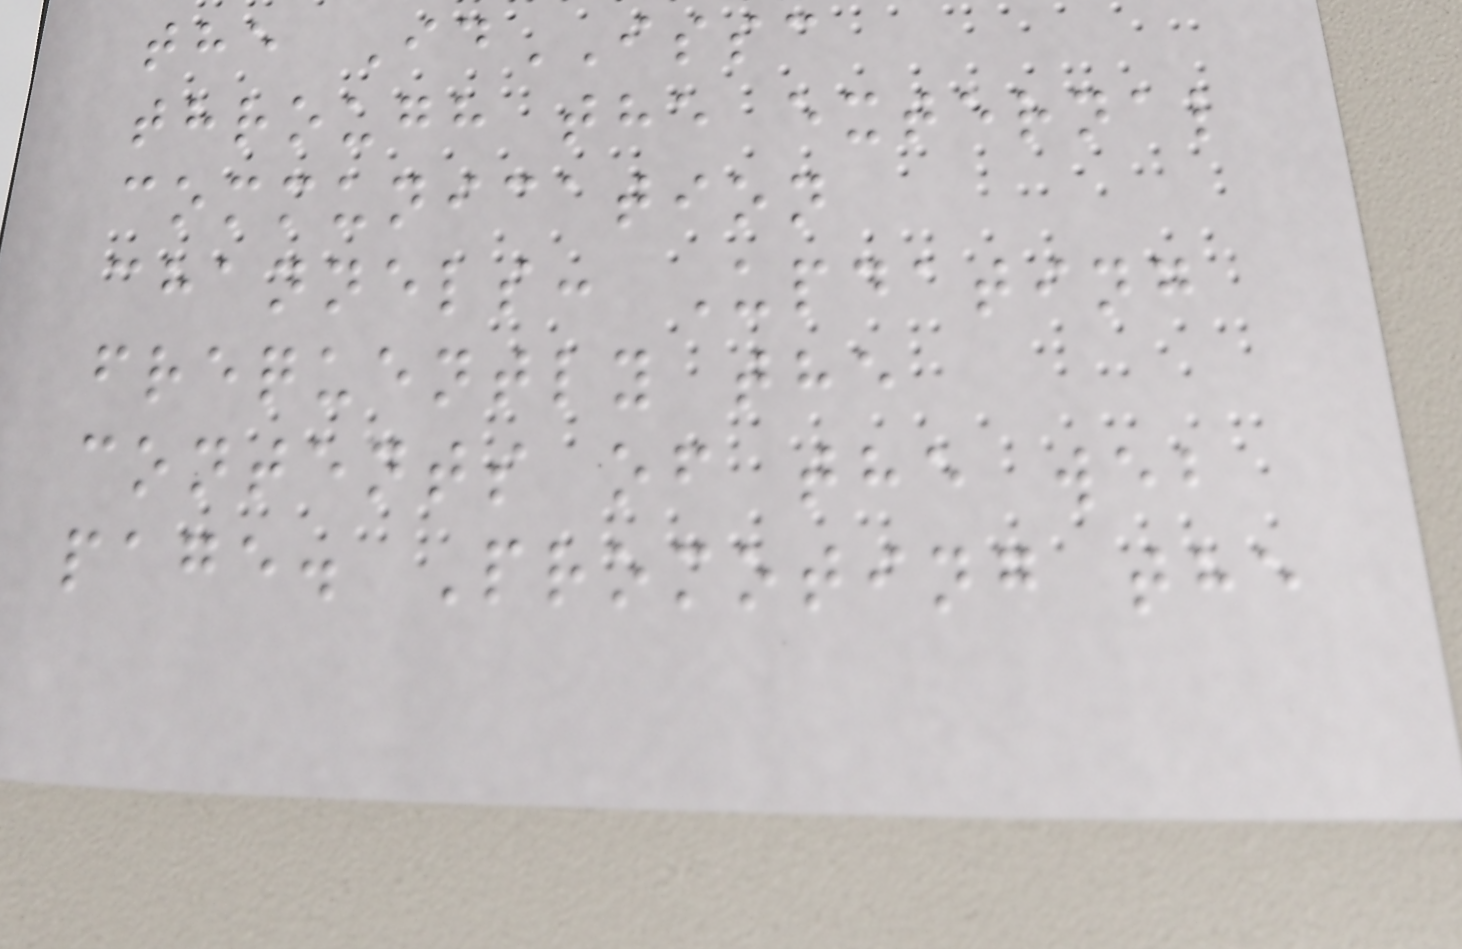the IdISSC
through the external
communication
channels: Updating
frequently the
contents of the web
page. Promoting the
